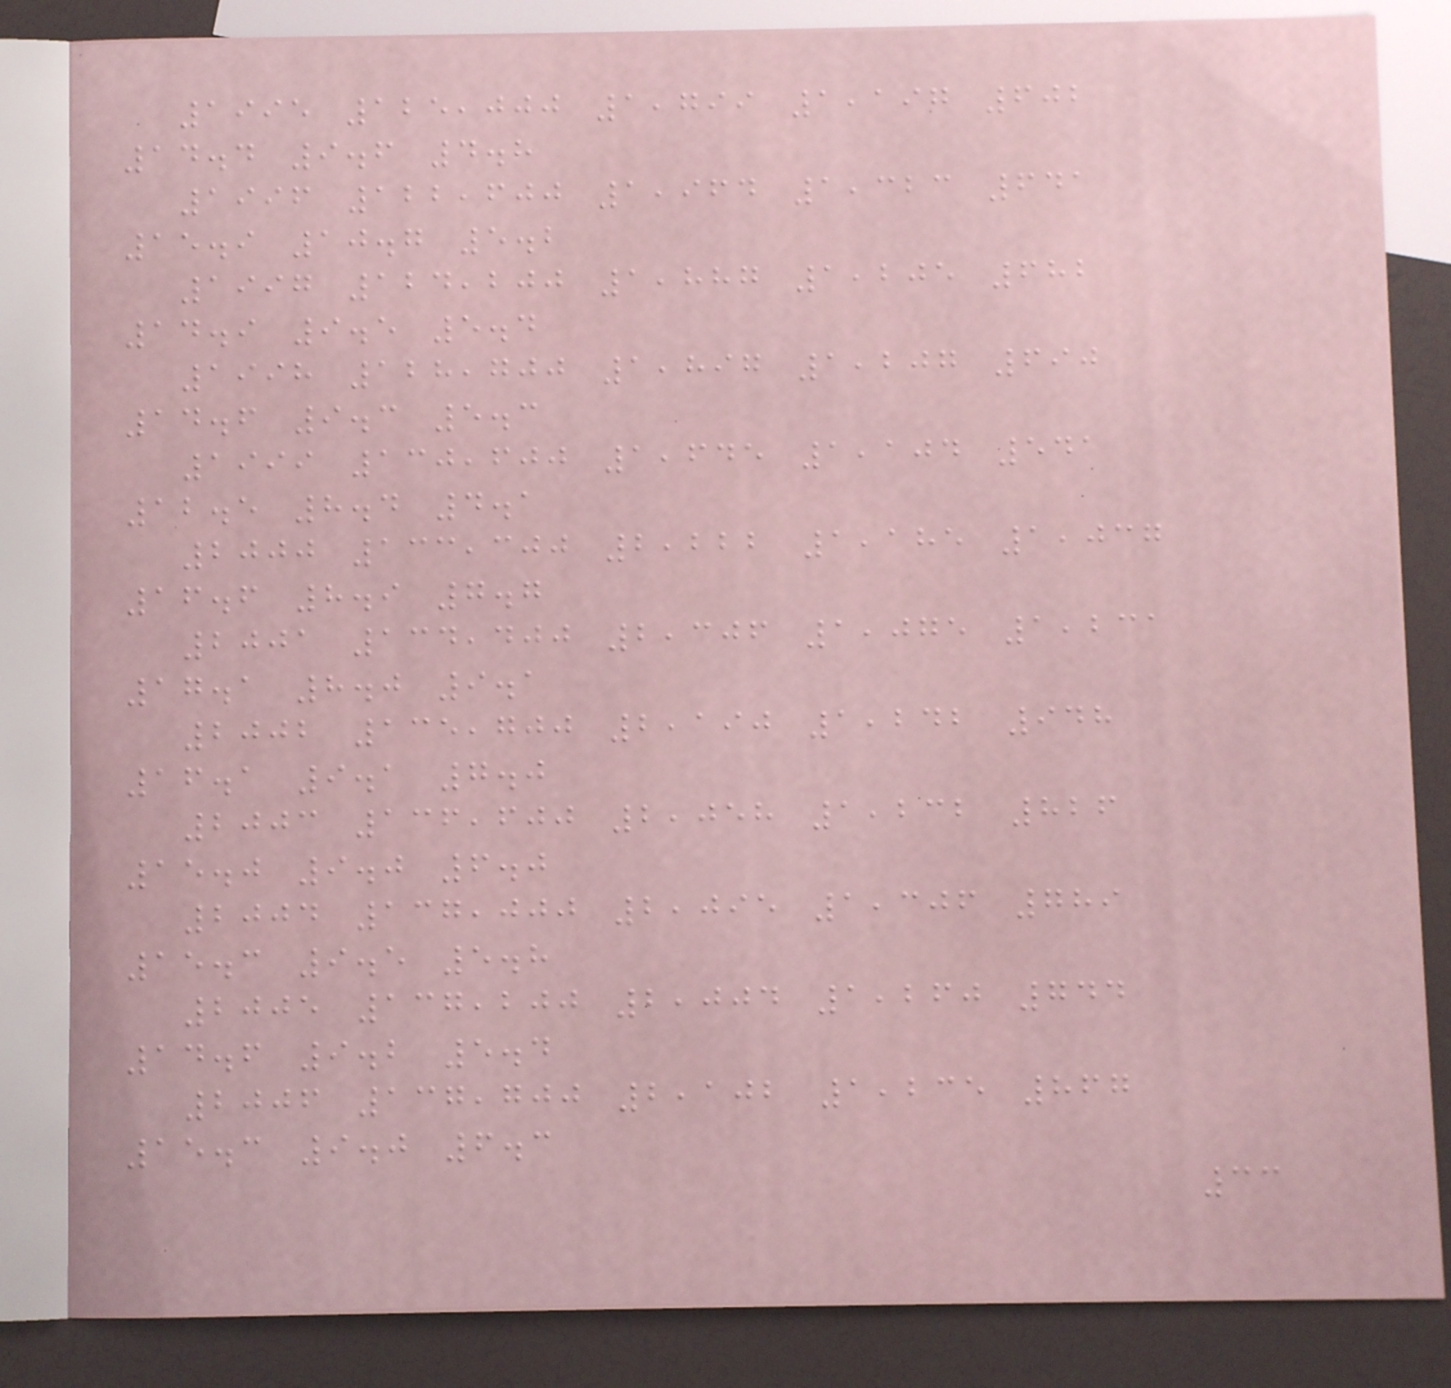1995 125,000 1,799 1,197 602
14.4 9.6 4.8
1996 122,600 1,964 1,323 641
15.9 10.7 5.2
1997 124,200 1,887 1,205 682
14.9 9.5 5.4
1998 128,700 1,897 1,207 690
14.6 9.3 5.3
1999 130,600 1,645 1,104 541
12.5 8.4 4.1
2000 133,300 2,222 1,185 1,037
16.6 8.9 7.7
2001 134,400 2,306 1,075 1,231
17.1 8.0 9.1
2002 135,700 2,190 1,242 948
16.1 9.1 7.0
2003 136,600 2,058 1,232 826
15.0 9.0 6.0
2004 137,000 2,095 1,306 789
15.3 9.5 5.8
2005 137,200 2,004 1,260 744
14.6 9.2 5.4
2006 137,700 2,102 1,235 867
15.3 9.0 6.3
33
